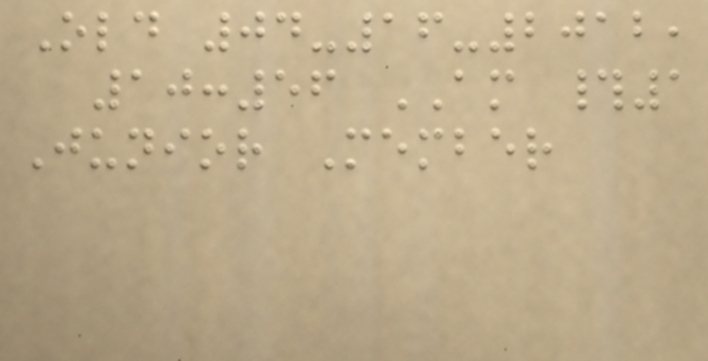Old 04-16-2012,
10:56 AM #1
Junior Member
